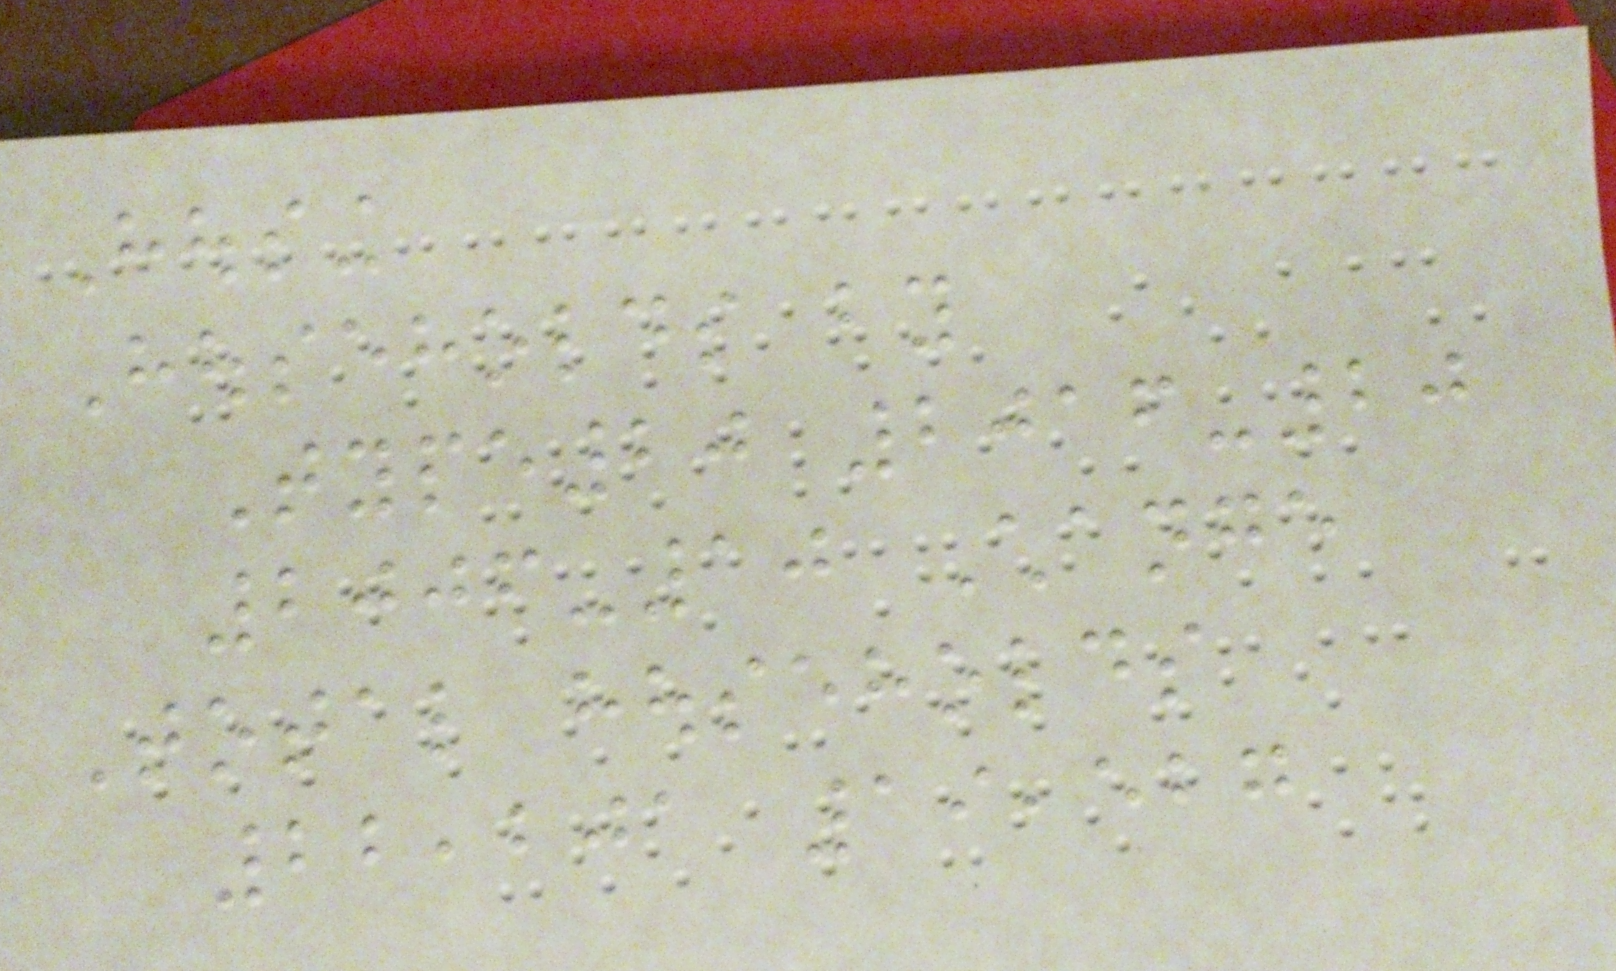Housing
Households by
Type20 2016-20
2006-10 Change
Total households
22,201 19,527
